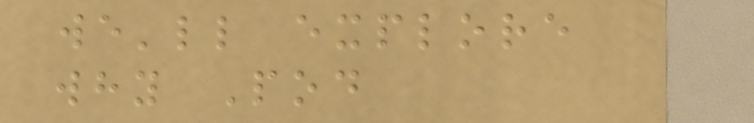we'll explore
why Pod
